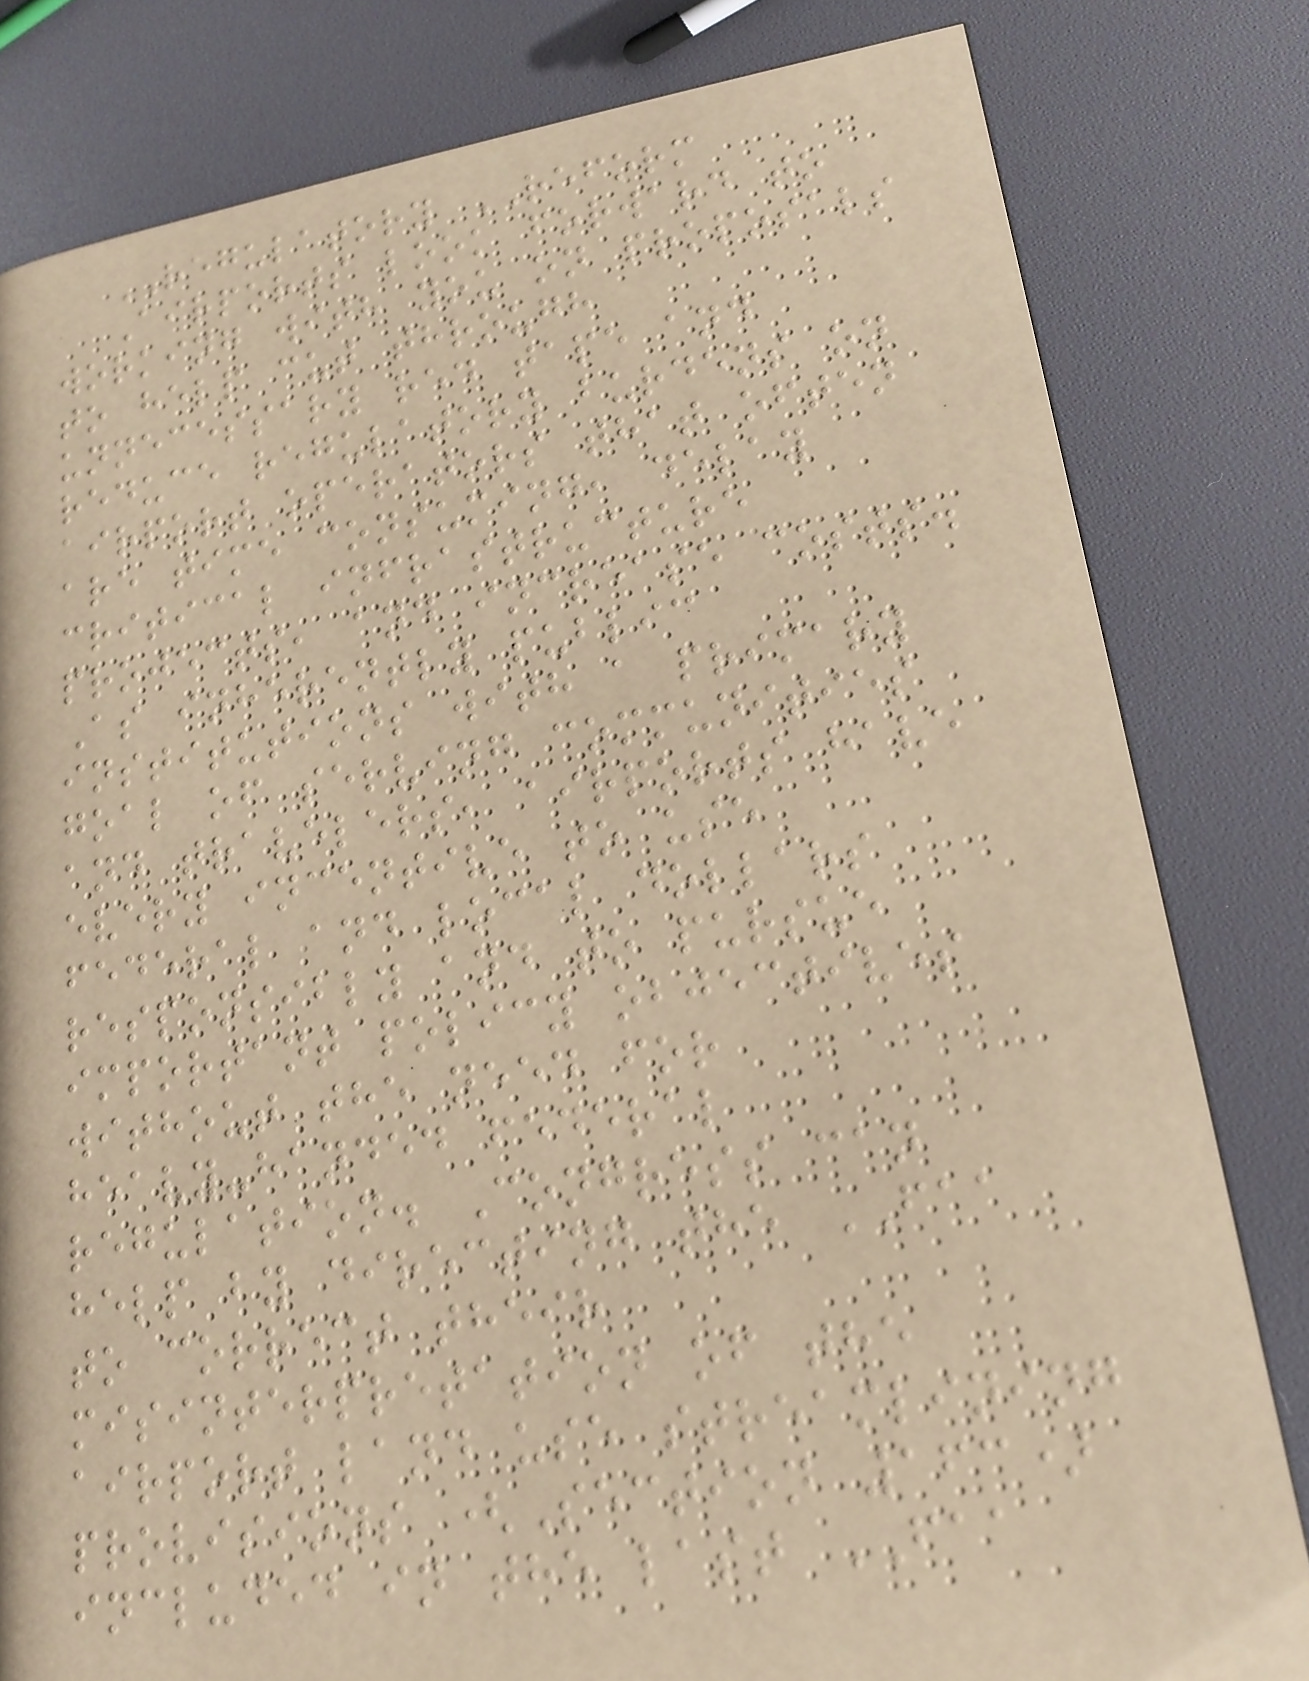REGULATORY REFORM
Airports look forward to
working with you on proposals
to help cut through
unnecessary red tape and
reduce regulatory burdens on
airport operators that often
are time consuming, delay
critical infrastructure
projects, and increase costs.
As inherently public
institutions with a primary
goal of serving communities
and travelers, airports have
every incentive to use
federal and local dollars
responsibly and to pursue
important policy objectives
without the need for
heavy-handed federal
regulation. Congress can
help by directing the FAA
to correct their
misinterpretation of the
airport land use streamlining
provisions (Section 163)
included in the last FAA
